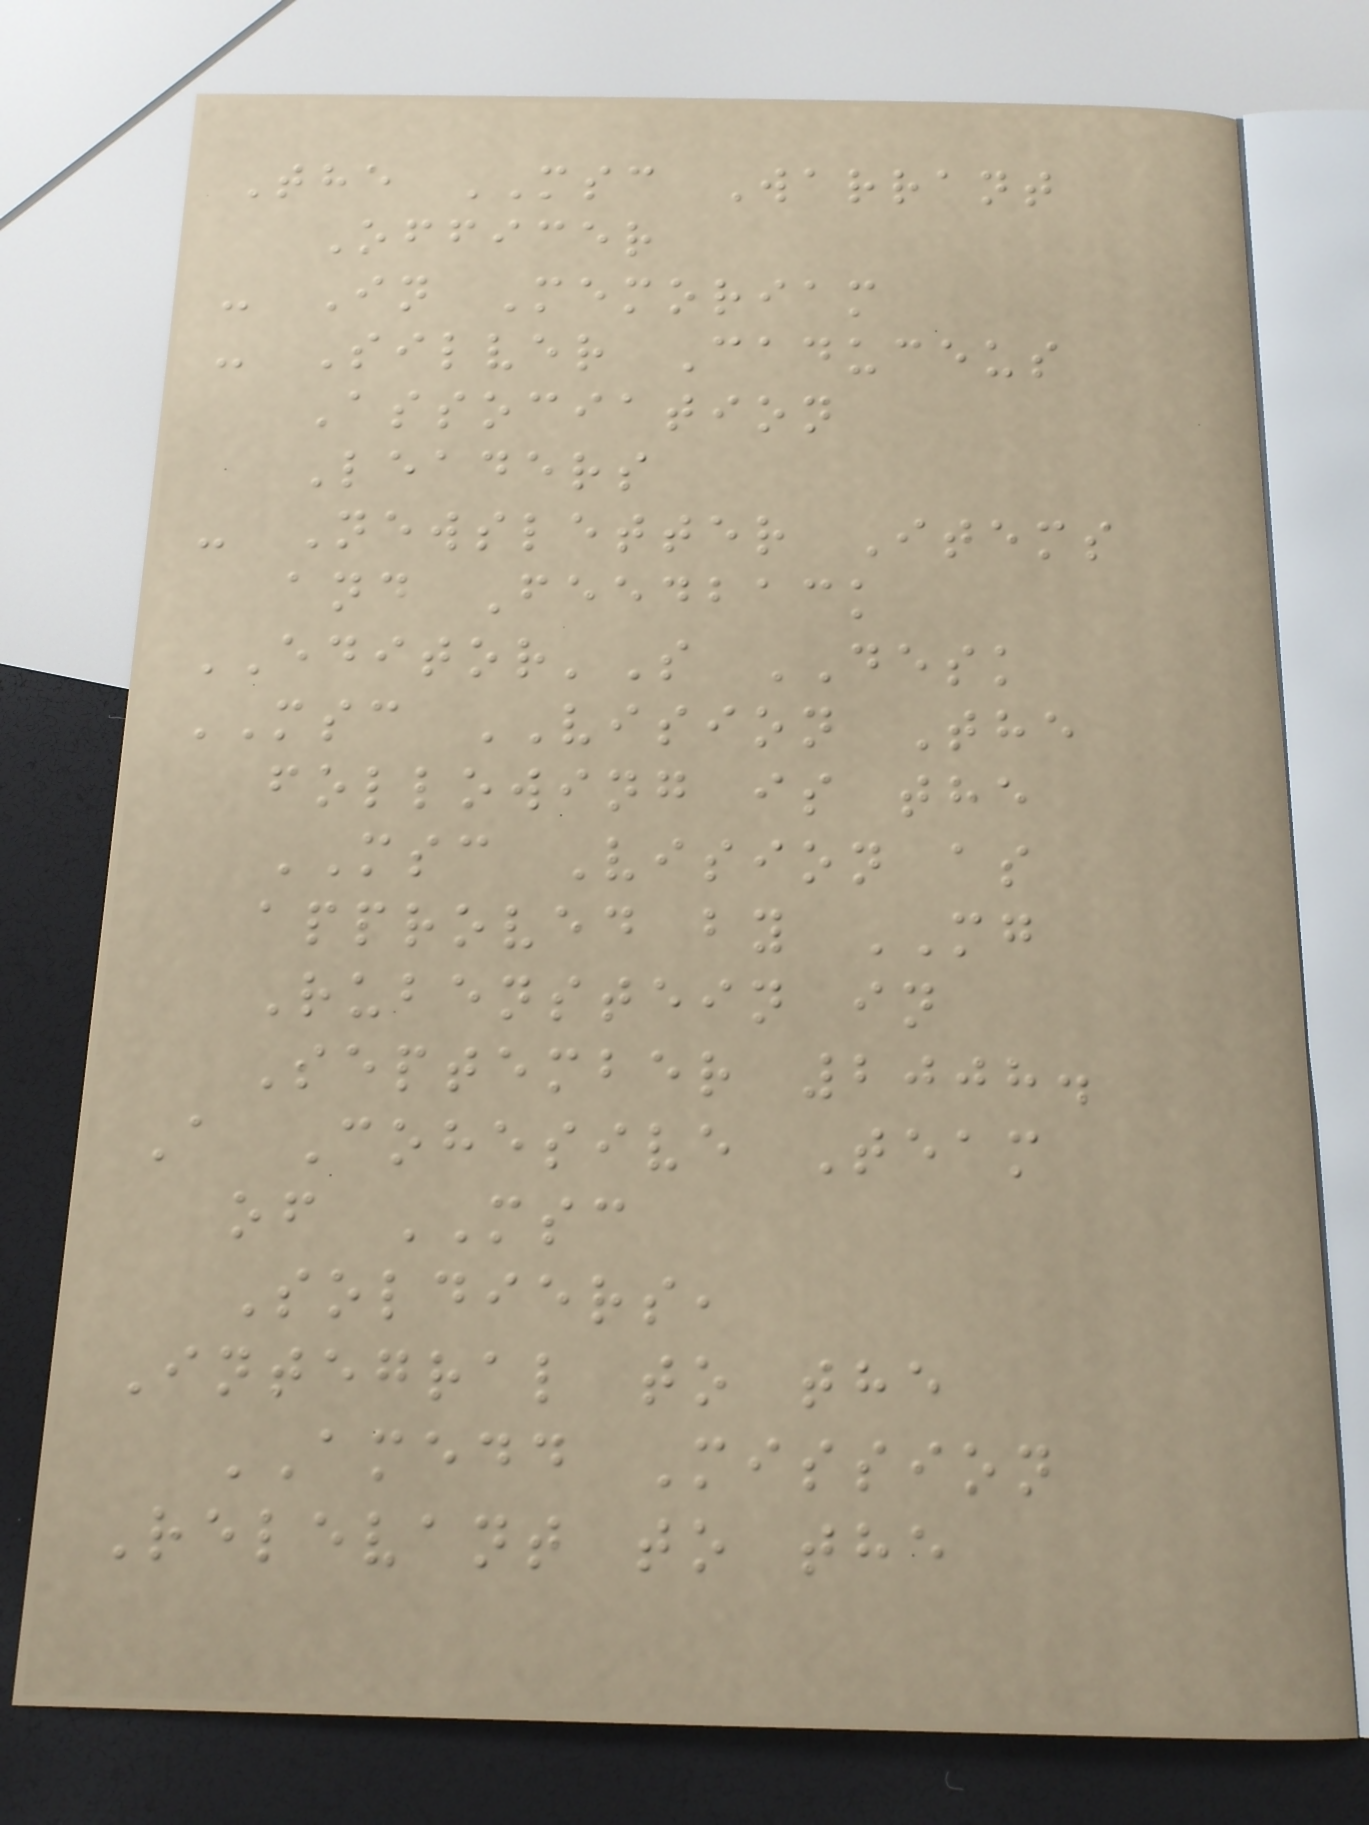The MSC Warrant
Officer
- In Memoriam
- Silver Caduceus
Association
Leaders
- Newsletter Items
and Feedback
EDITOR'S DESK
MSC VISION The
following is the
MSC Vision as
approved by MG
Rubenstein in
September 2008.
A Cohesive Team
of MSC
Soldiers,
Integral to the
AMEDD Mission
Relevant to the
